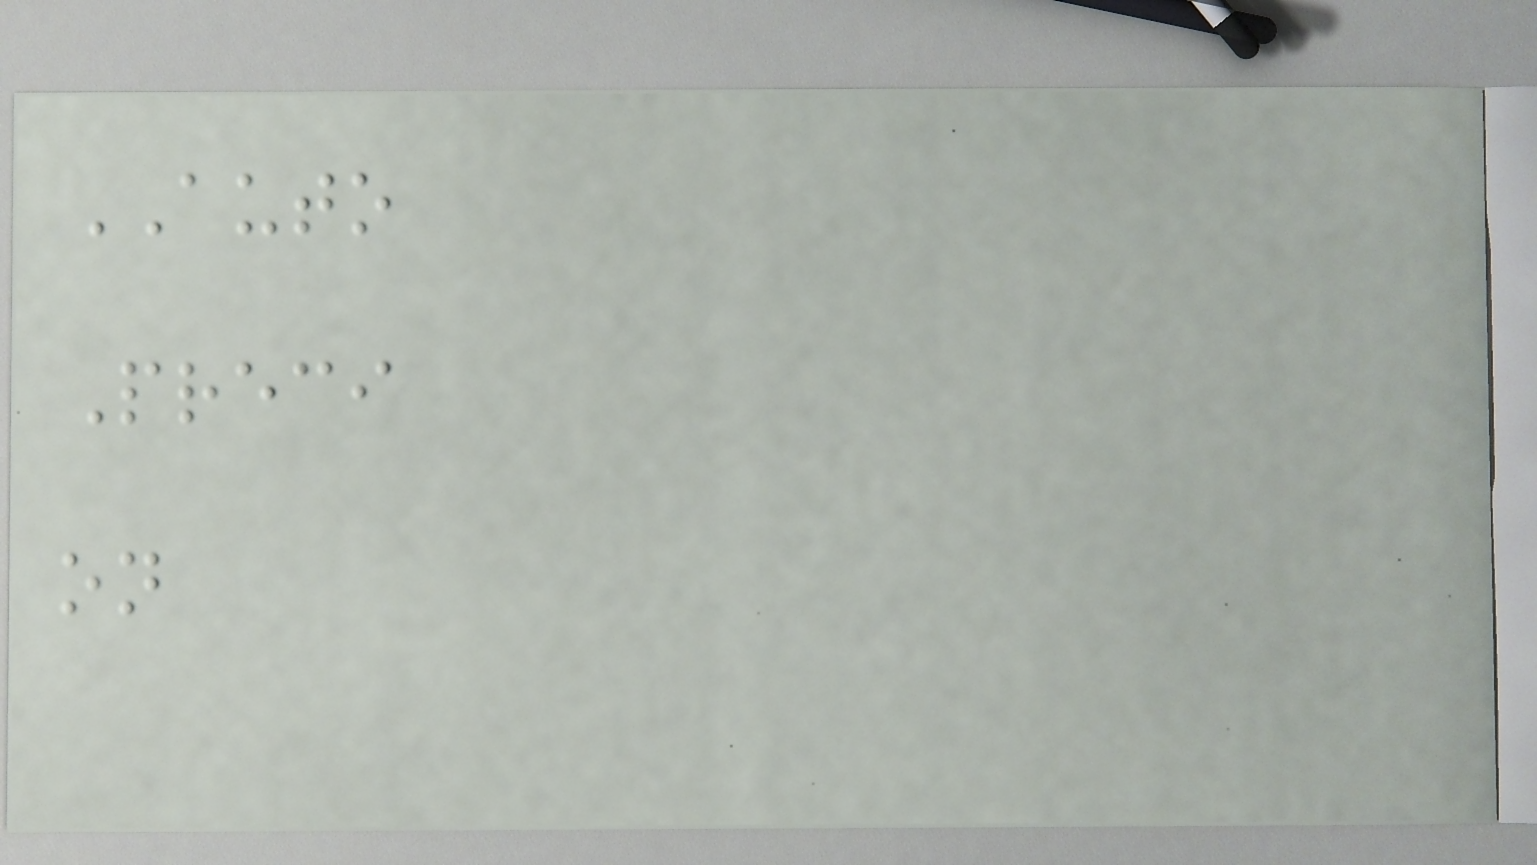AUTO
Preci
on
